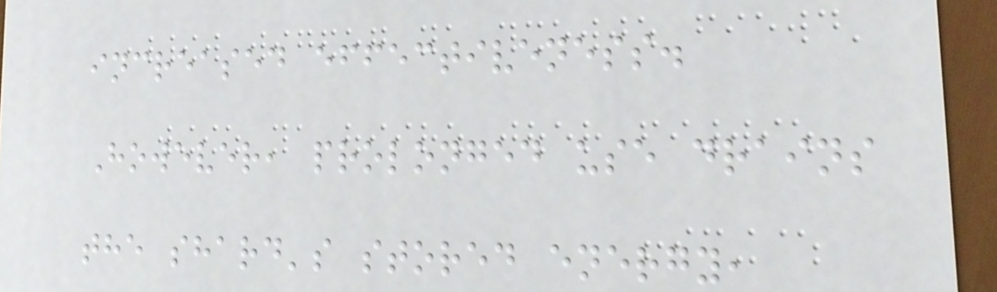increased effectiveness.
However, prolonged use drains
the shard's stored energy,
